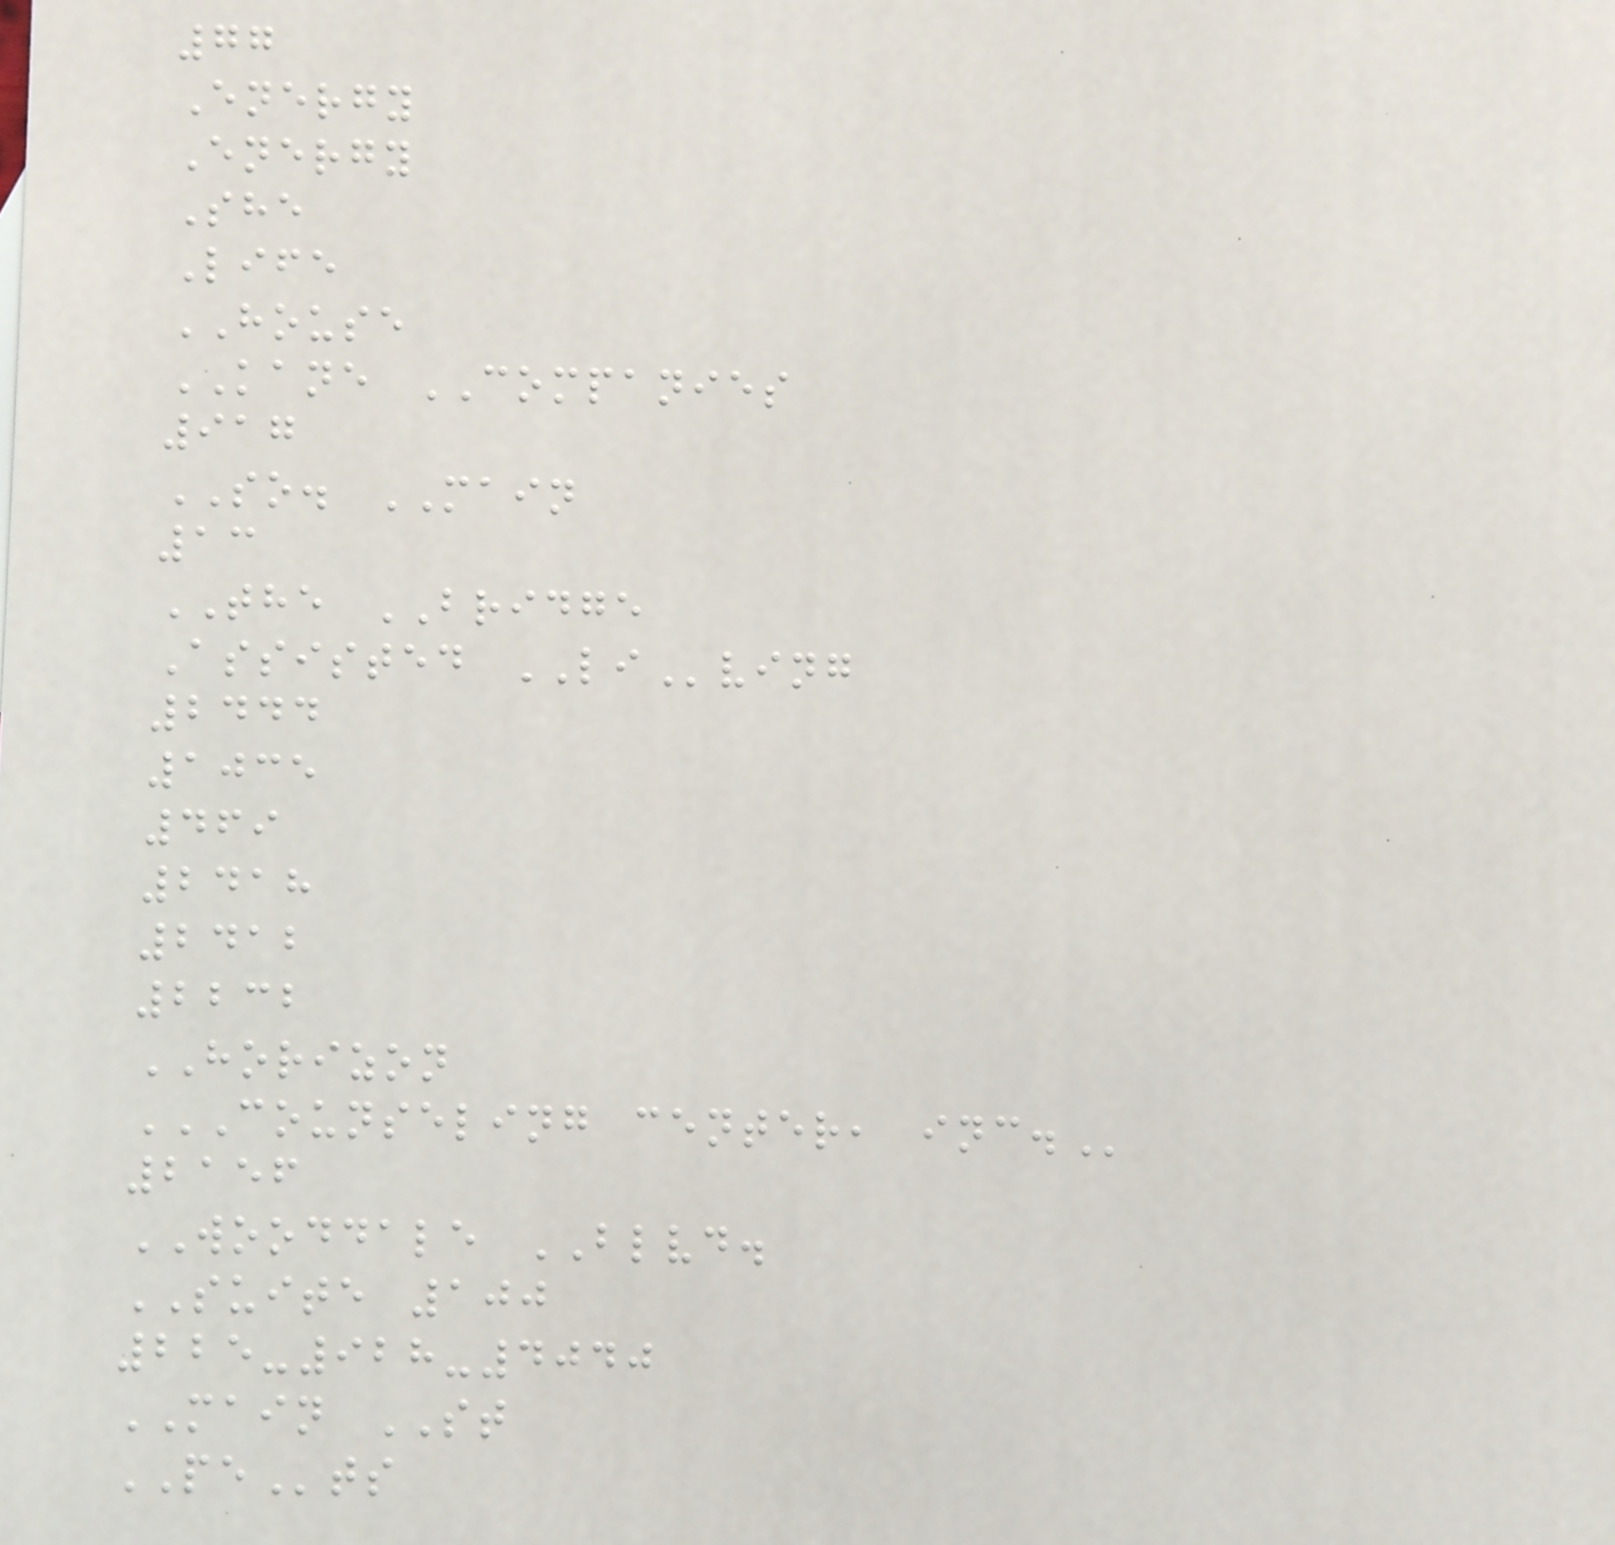77
Energy
Energy
She
Life
HOUSE
KANE COMPANIES
917
SO. MAIN
13
THE BRIDGE
Assisted LIving
2444
1035
469
2418
2412
2232
HORIZON
COUNSELING CENTER, INC.
2156
WOODDALE BLVD.
SUITE 100
225-928-4040
MAIN ST
PEts
